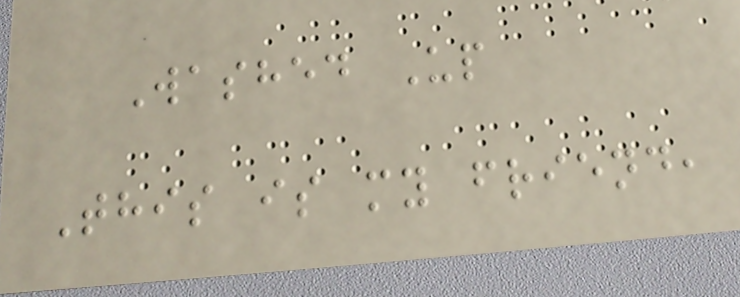Washed Up
This is my friend,
